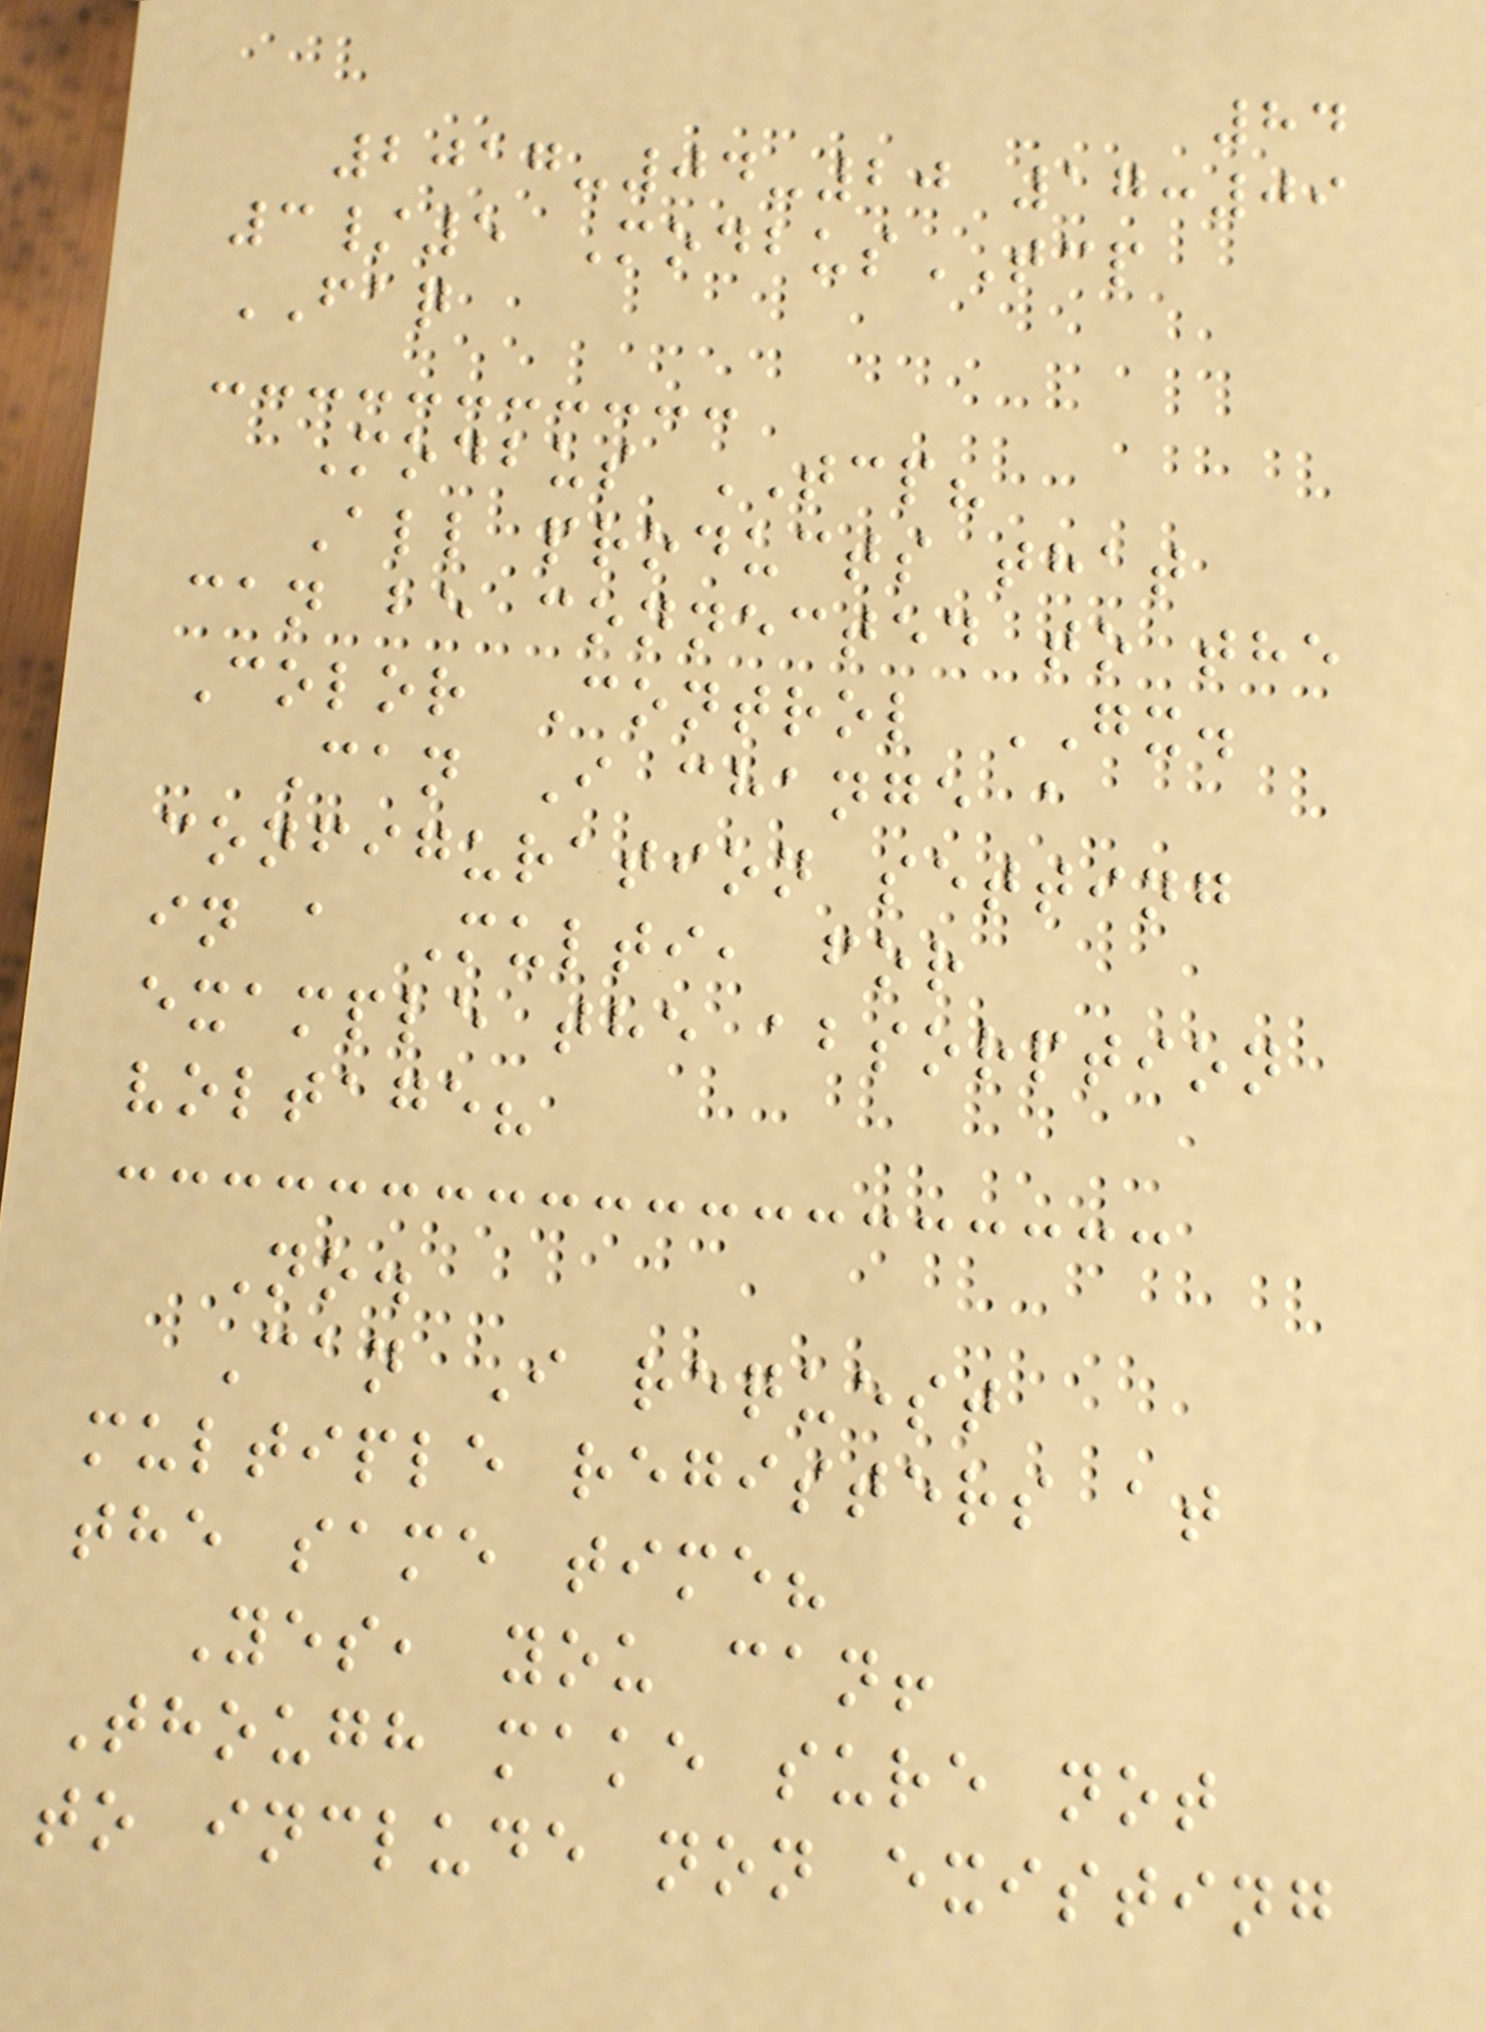84
2017-04-20 17:09
3/5 ModbusTCP
FAQ
Modbus TCP?
All products that
can be connected to the
Color Control GX.
Can I change a
configuration setting
in a Multi, for
example the absorption
voltage?
No.
Can I request
multiple registers at
the same time?
Yes, you can!
Though make sure not
to include non existing
